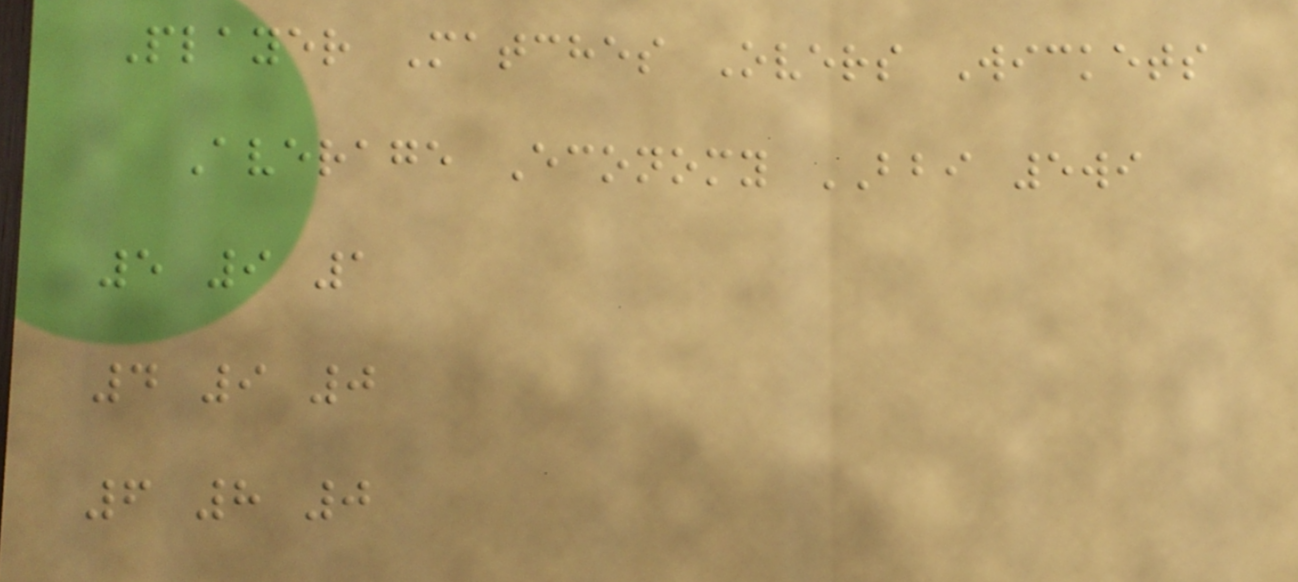Player Matches Overs Wickets
Average Economy BBI 5wi
5 9 1
4 9 0
6 8 0
